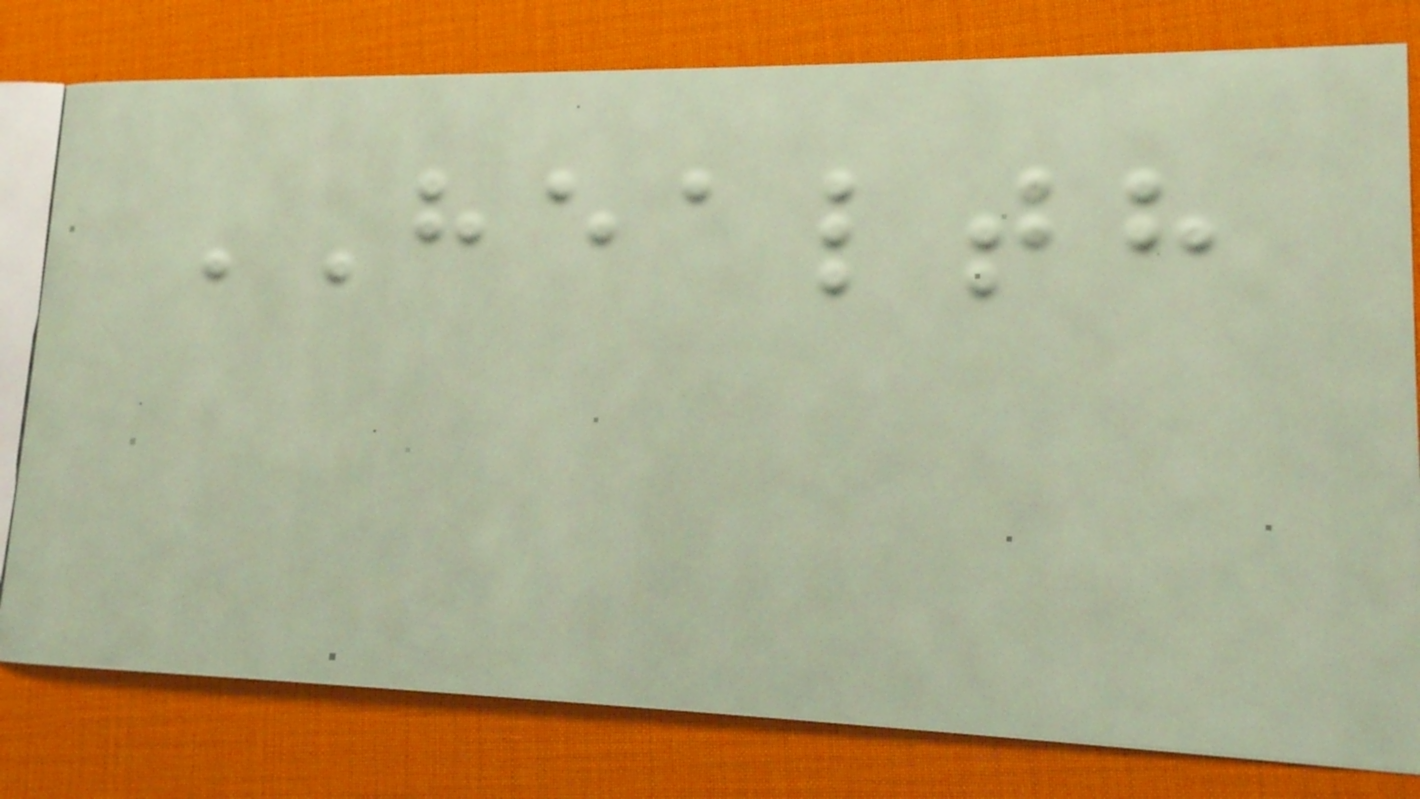HEALTH
